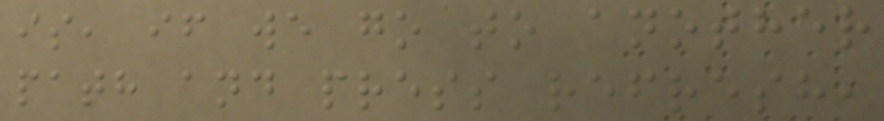is, if we go to another
path and press refresh,
